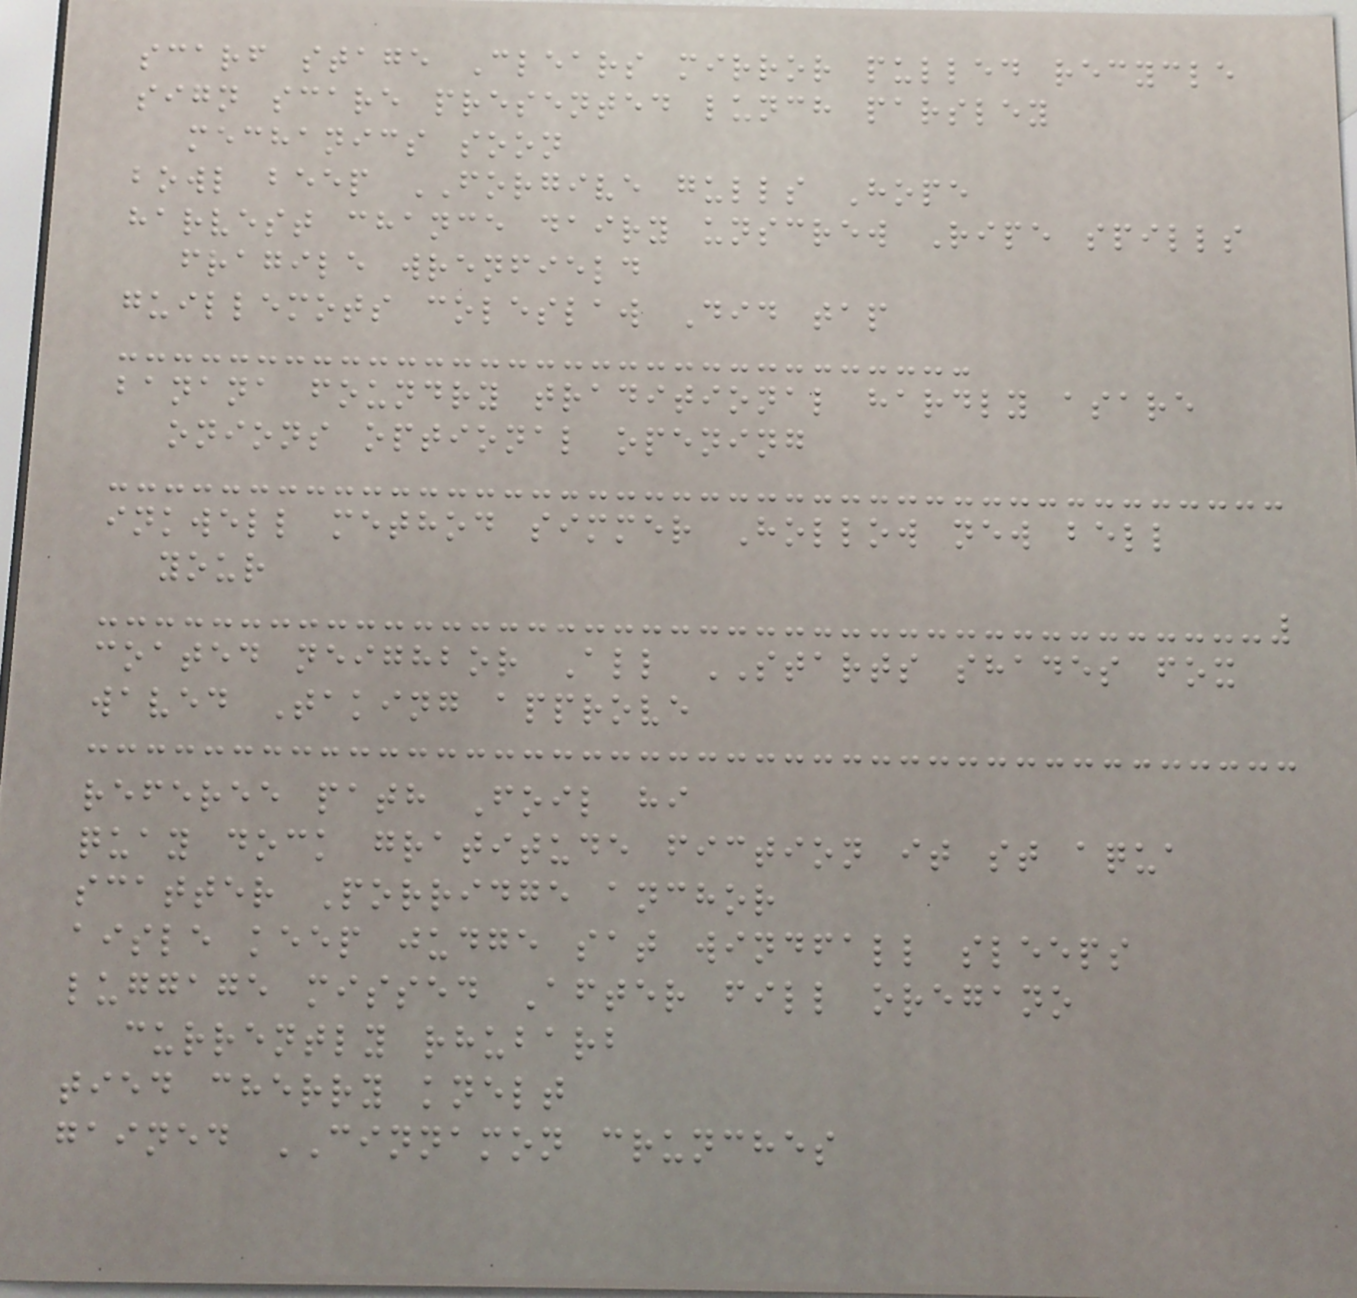scarf stage Clears mirror pulled recycle
sign scare presented lunch parsley
mechanics soon
bowl beep FORGIVE gulls Hope
harvest chance dairy unscrew Ripe spills
fragile wrenfield
guillemots coleslaw Did tap
banana foundry traditional hardly asare
onions optional opening
inkwell method simmer Hollow new bell
your
coated neighbor All STARTS shades fox
waved Taking approve
referee path Foil hi
quay dock gratitude fiction it st aqua
scatter Porridge anchor
aisle keep judge sat windfall sleeps
luggage missed After fill oregano
currently rhubarb
tied cherry knelt
gained CINNAMON crunches
